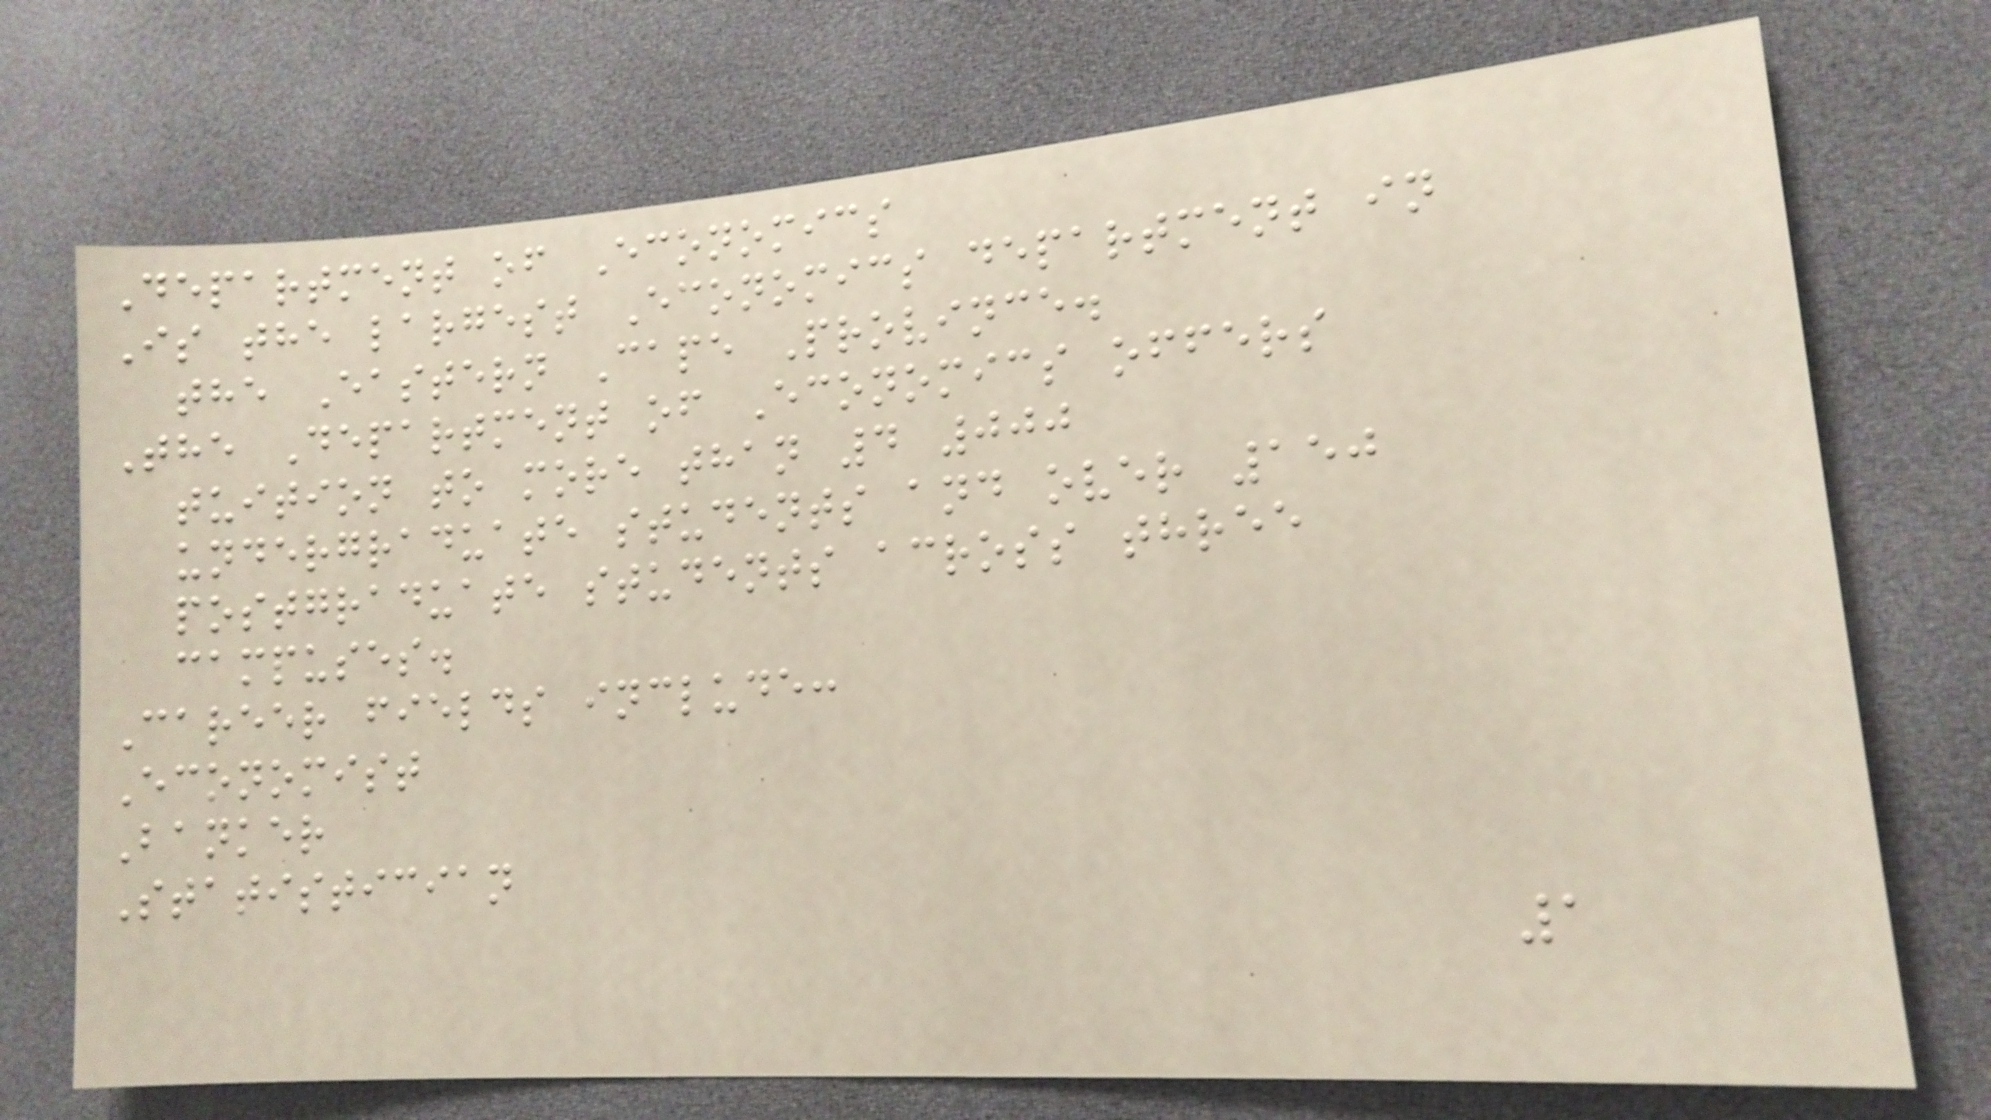Department of Economics
Is the largest Economics department in
the Eastern Cape Province.
The Department of Economics offers
tuition to more than 4 000
undergraduate students and over 150
postgraduate students across three
campuses.
Career fields include:
Economist
Banker
Statistician
1
